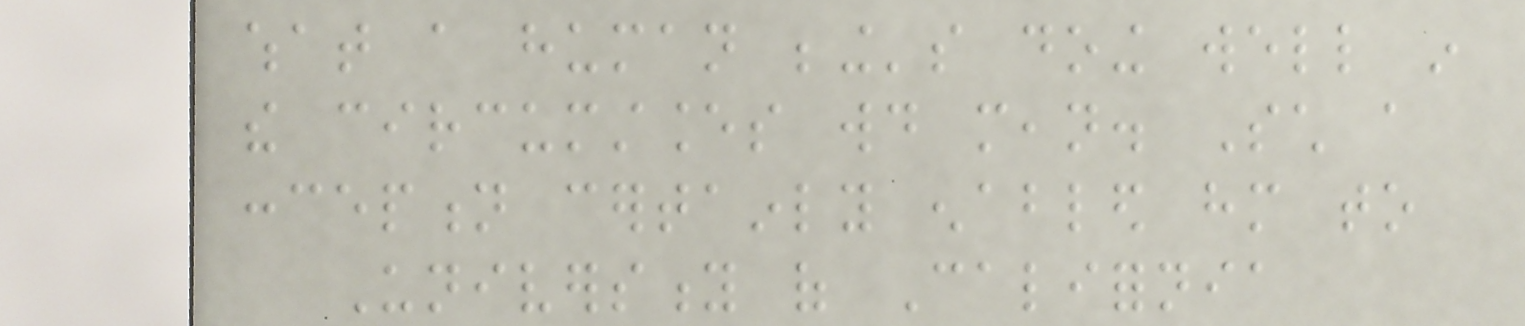what a human being's doing well in
the circumstances would mean. Such a
conception certainly enabled him to
University of California
